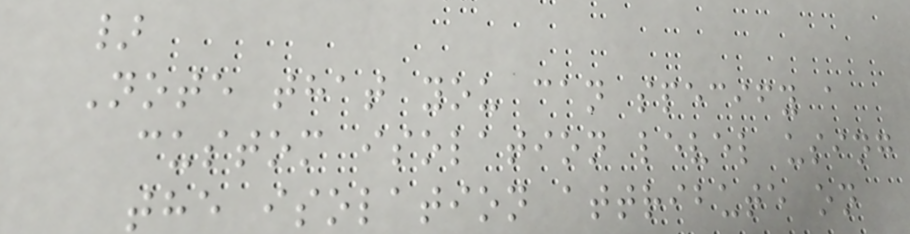}
Note that you can specify a
custom isolation level using
the isolation attribute on
